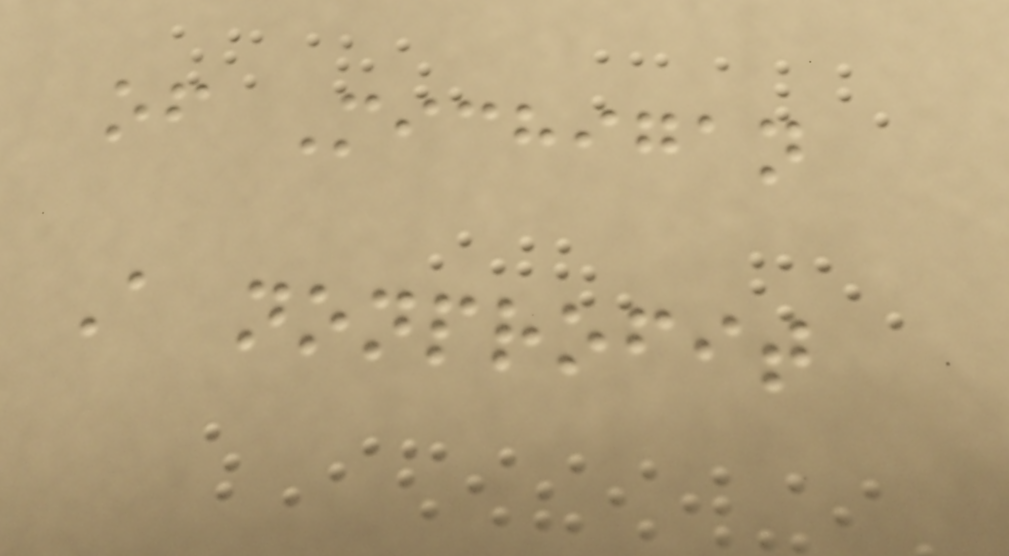of Michigan
A nonprofit
